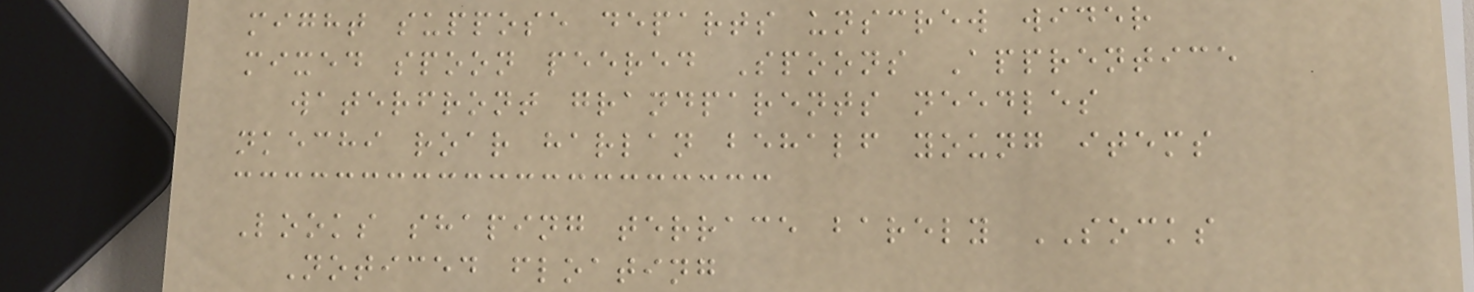might suppose departs unscrew wider
mixed spoon peered Spoons Apprentice
waterfront grandparents needles
nkechi roar harlan behalf young items
Looks shaping terrace barely SOCKS
Noticed floating
